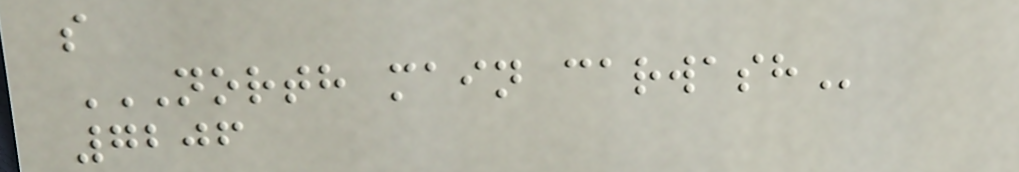s
NORTH MAIN CARWASH
7206
